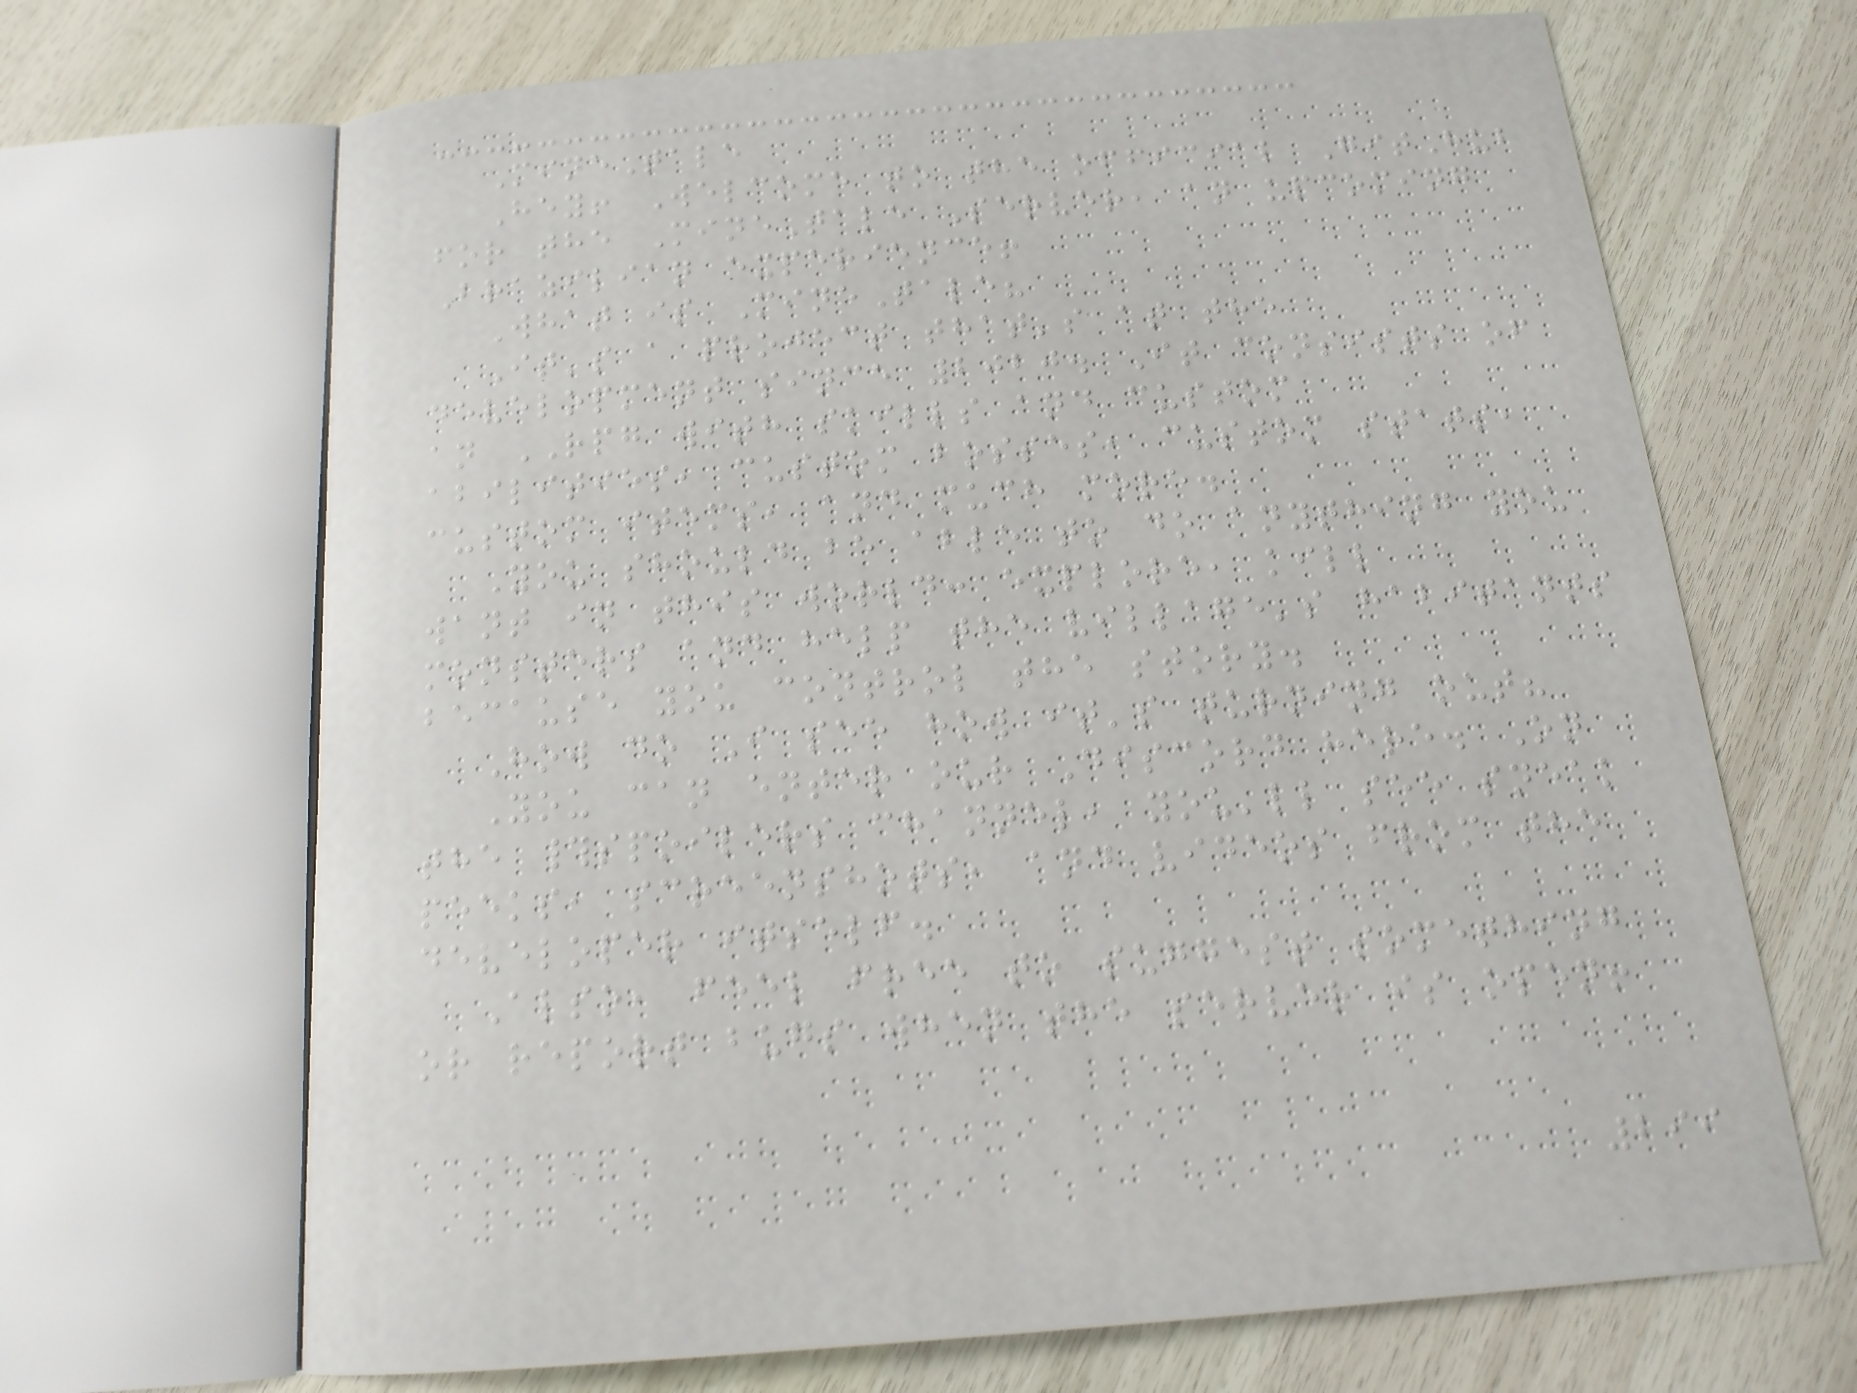MineTale
Hey! Welcome to the official GitHub
for the MineTale Server, an upcoming
Brazilian experience!
What is MineTale?
It's a project that's at the
development since 2020. It consists of
an RPG with skills and custom
abilities, custom bosses, custom stats,
custom items, and much more.
You should be able to do anything you
want in this world: explore, kill
monsters and help the village's habitants
because you control the story.
How do I see how it's turning out?
You can enter our Discord here. On
the #spoilers channel, you'll see sneak
peeks, screenshots, and videos from the
developer itself.
Also, feel free to suggest something
or report bugs when the server is open!
299
